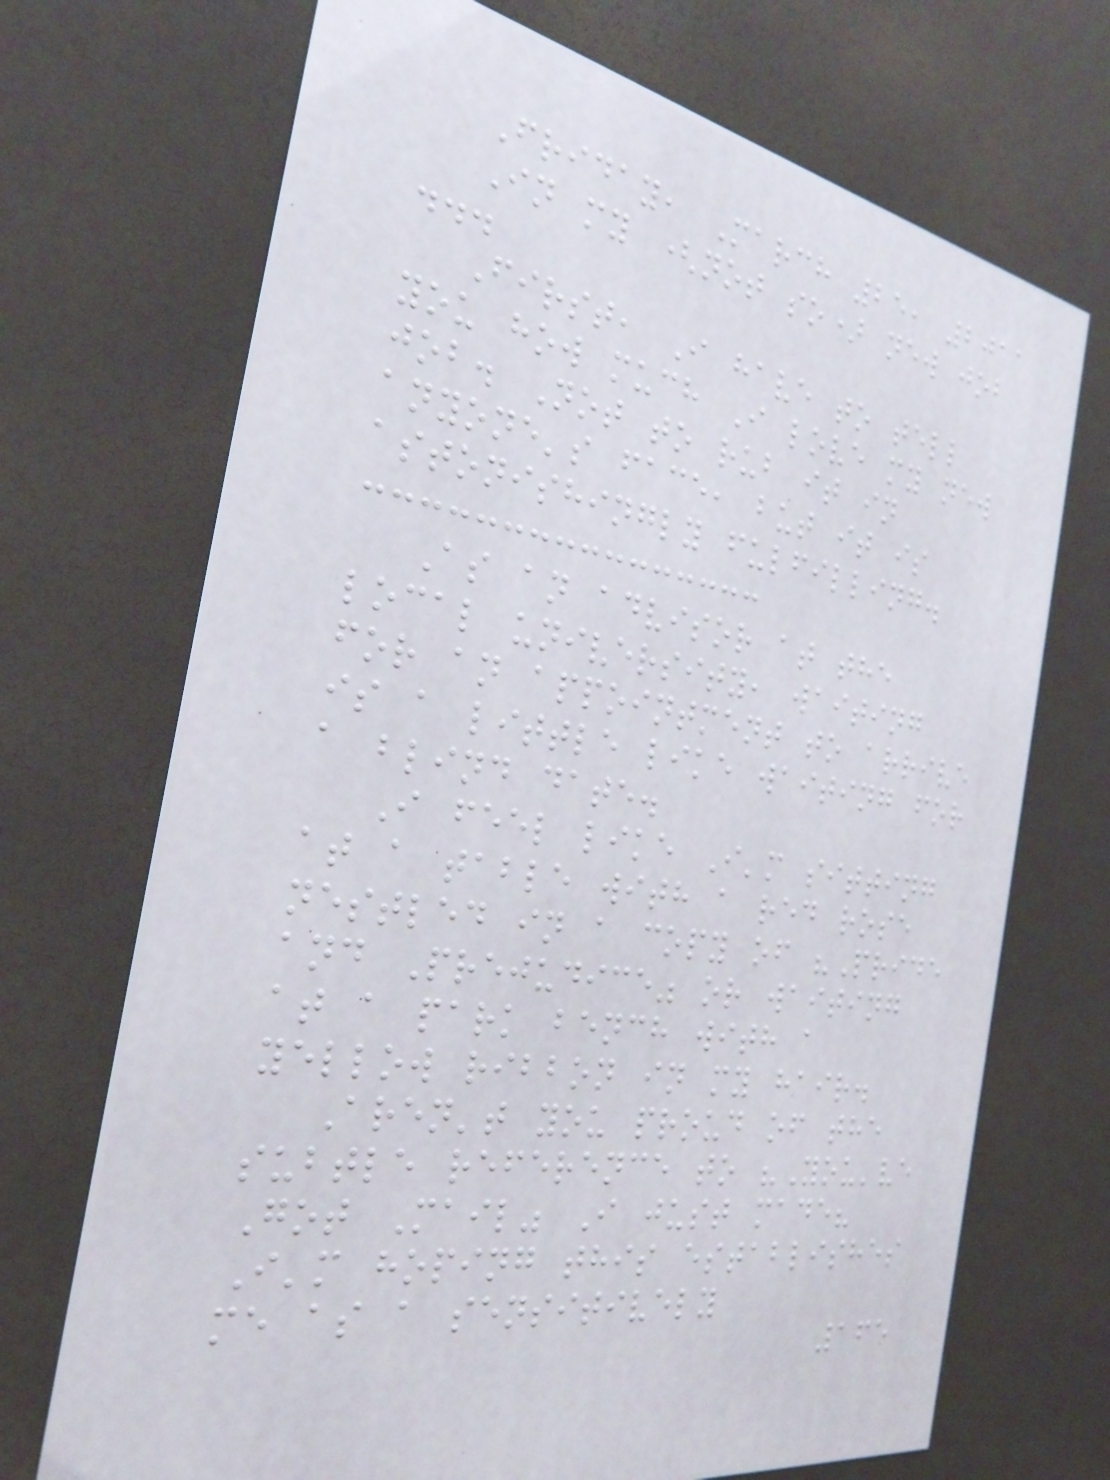Friday, March 25, 2011
In my (not so) new job
...
First, I have to tell
you how much I love my new
job. Not to rub it in
anyone's face, but it is
astonishingly fulfilling.
As an advisor at the
local university, waiting
for an appointment to arrive
is a little like waiting for
a blind date.
I feel like I'm sitting
at a table with a red rose
nestled in a copy of "Pride
and Prejudice" or waiting
at a park bench with a
yellow ribbon in my hair.
Aren't you proud of the
subtle reference to "You've
Got Mail" I just made?
I'm hoping this establishes
me as a sensitively
165
